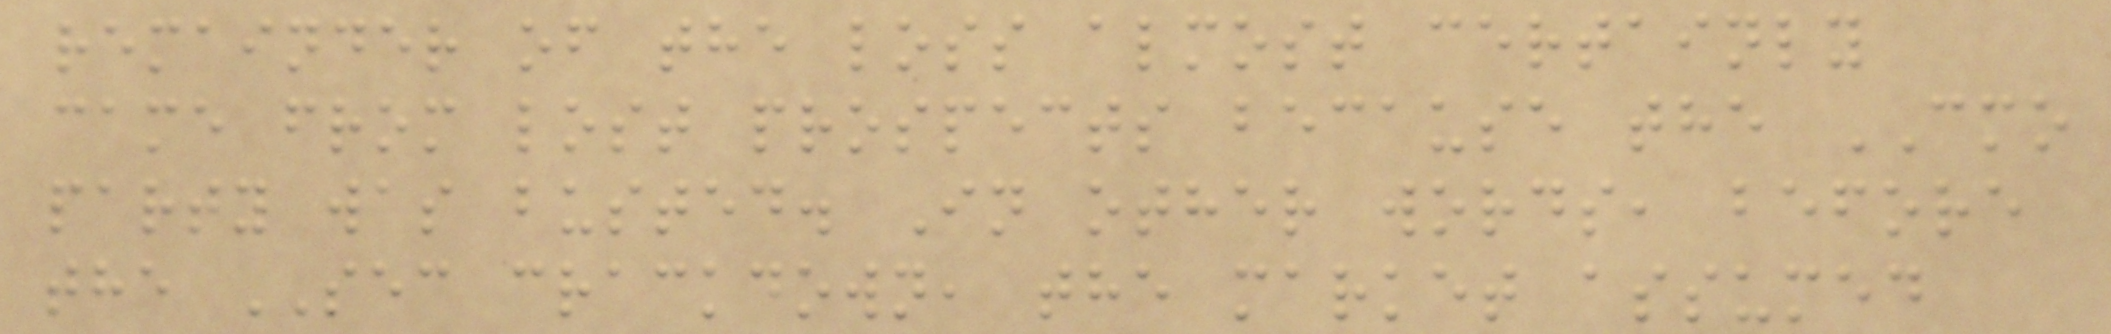remainder of the loss almost certainly
came from lost prospects because the CMO
party was busted. In other words, before
the SEC crackdown, the market assumed
